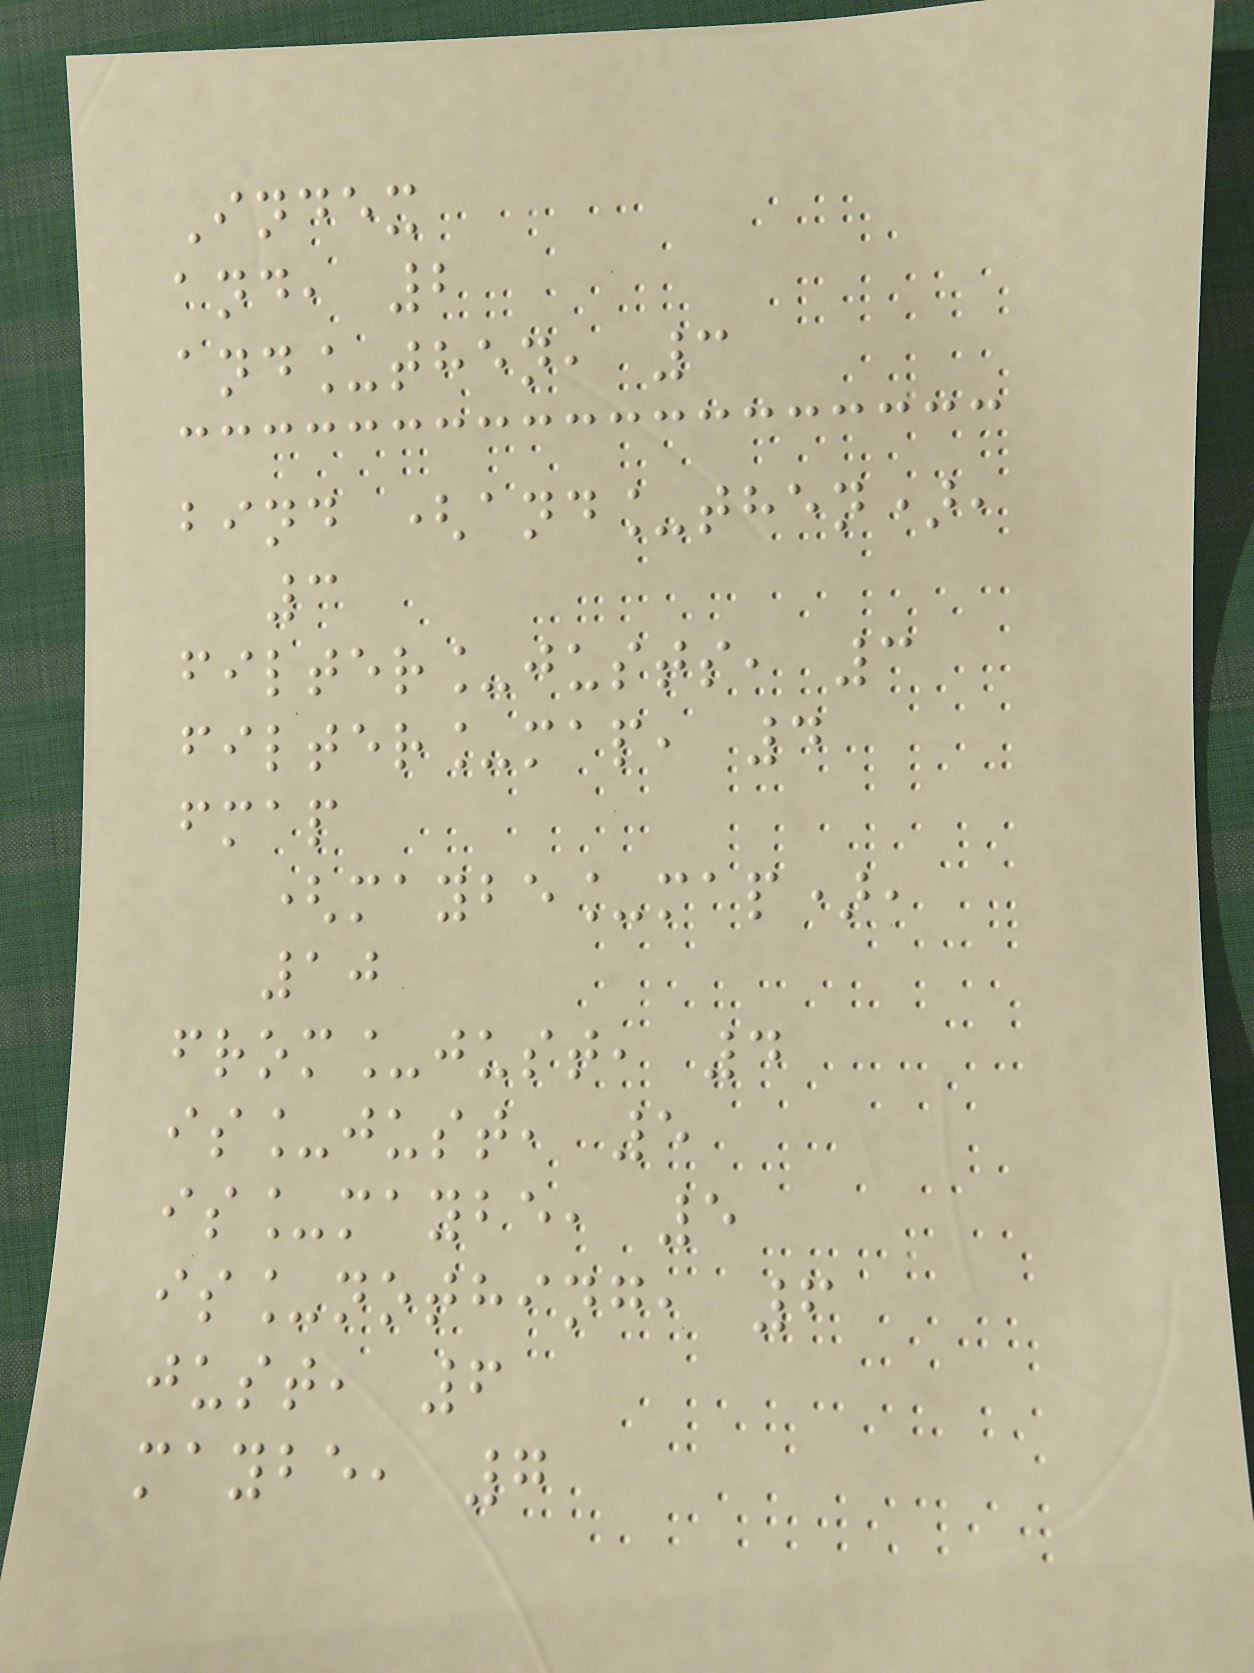Index
and, 2
and_then, 3
bind (and_then),
3
filter_justs, 3
filter_map, 4
fmap
(maybe_map),
10
from_just, 4
is_just, 5
is_maybe, 5
is_nothing, 6
just, 6
maybe, 7
